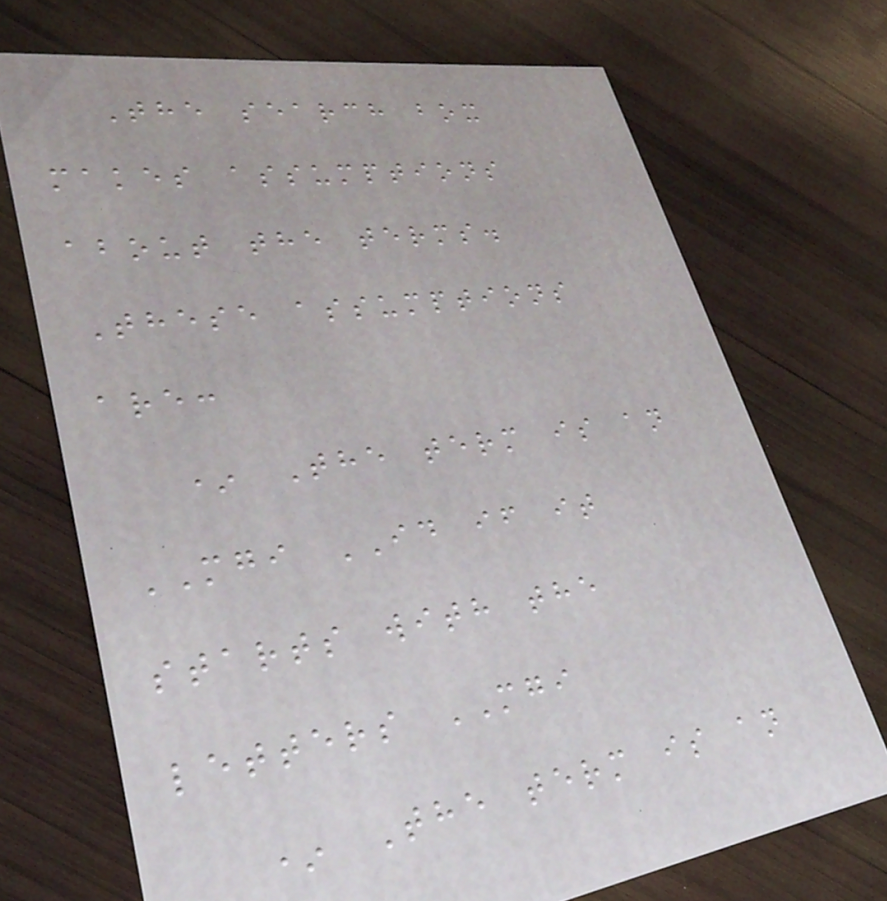The search box
makes assumptions
about the terms.
These assumptions
are:
* The term is an
MGI ID if it
starts with the
letters MGI
* The term is an
